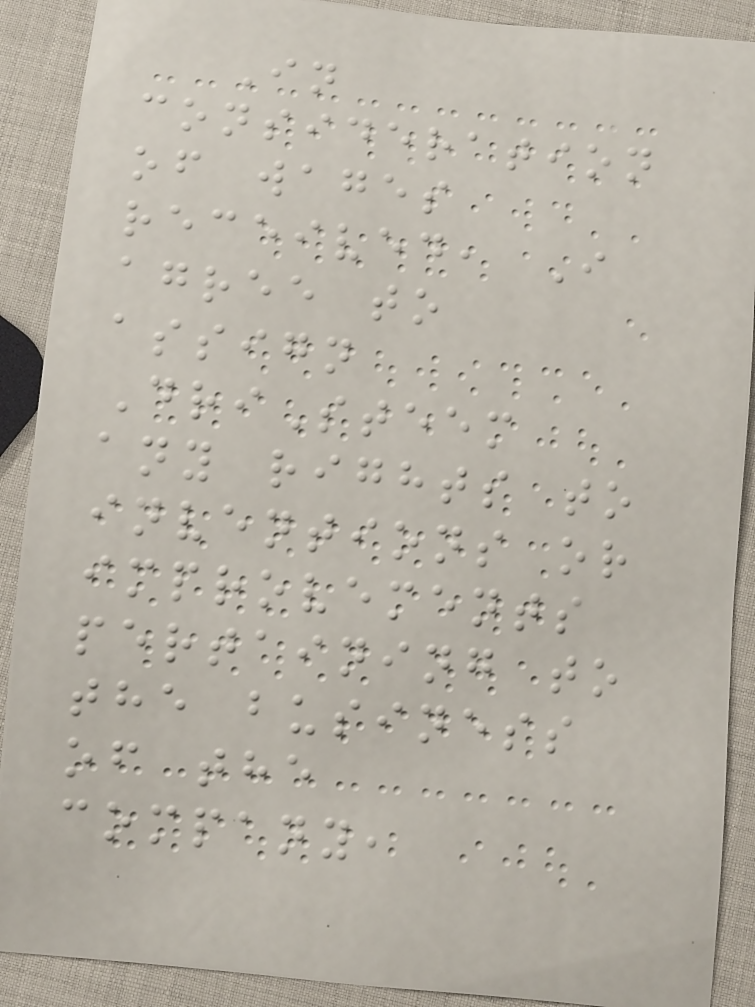In
consideration
of wages
received, I
agree to
assign
DriSteem
any rights to
inventions or
improvements
pertaining to
the business
of the
company,
